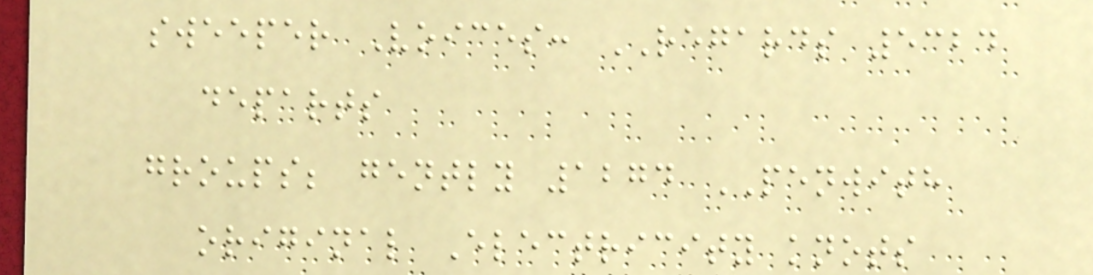sweeper Voices: REGARDS 5324
departs
groups; gently 1274 PENWITH
original Electricity knots
